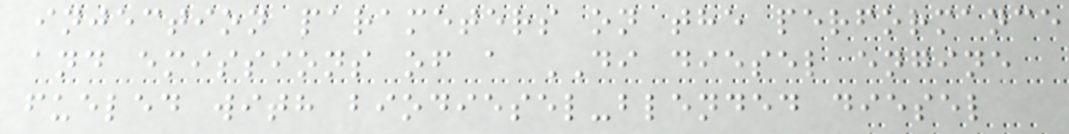injection parameters on the performance
and emissions of a DI diesel engine
fueled with biodiesel-blended diesel
